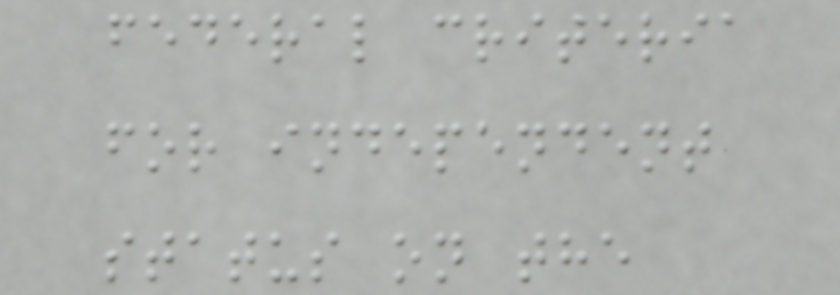federal criteria
for independent
status on the
